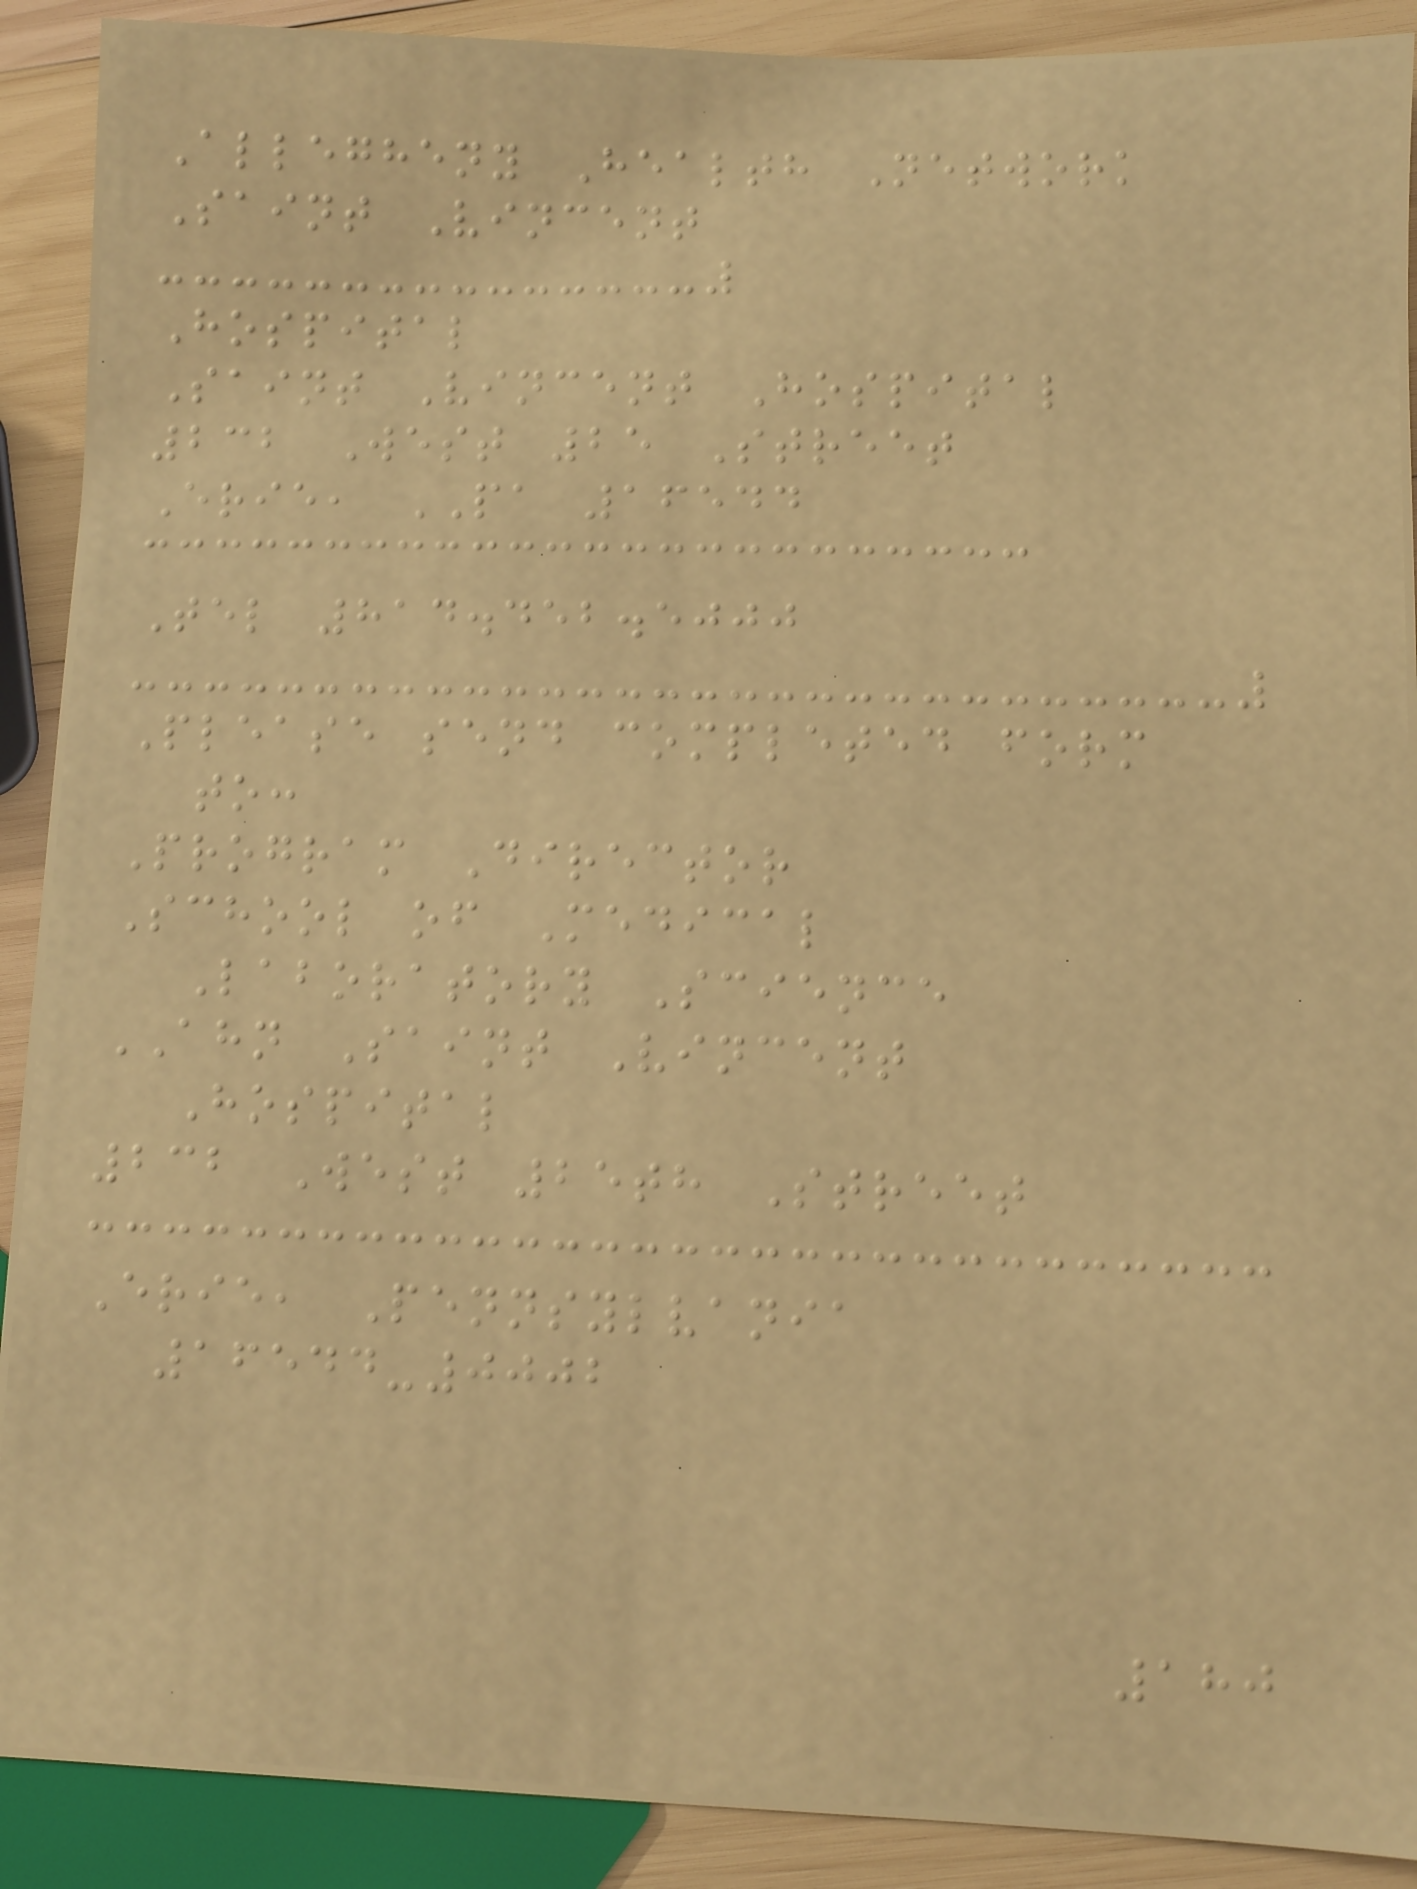Allegheny Health Network
Saint Vincent
Hospital
Saint Vincent Hospital
232 West 25 Street
Erie, PA 16544
Tel 814.452.5000
Please send completed form
to:
Program Director
School of Medical
Laboratory Science
AHN Saint Vincent
Hospital
232 West 25th Street
Erie, Pennsylvania
16544-0002
180
